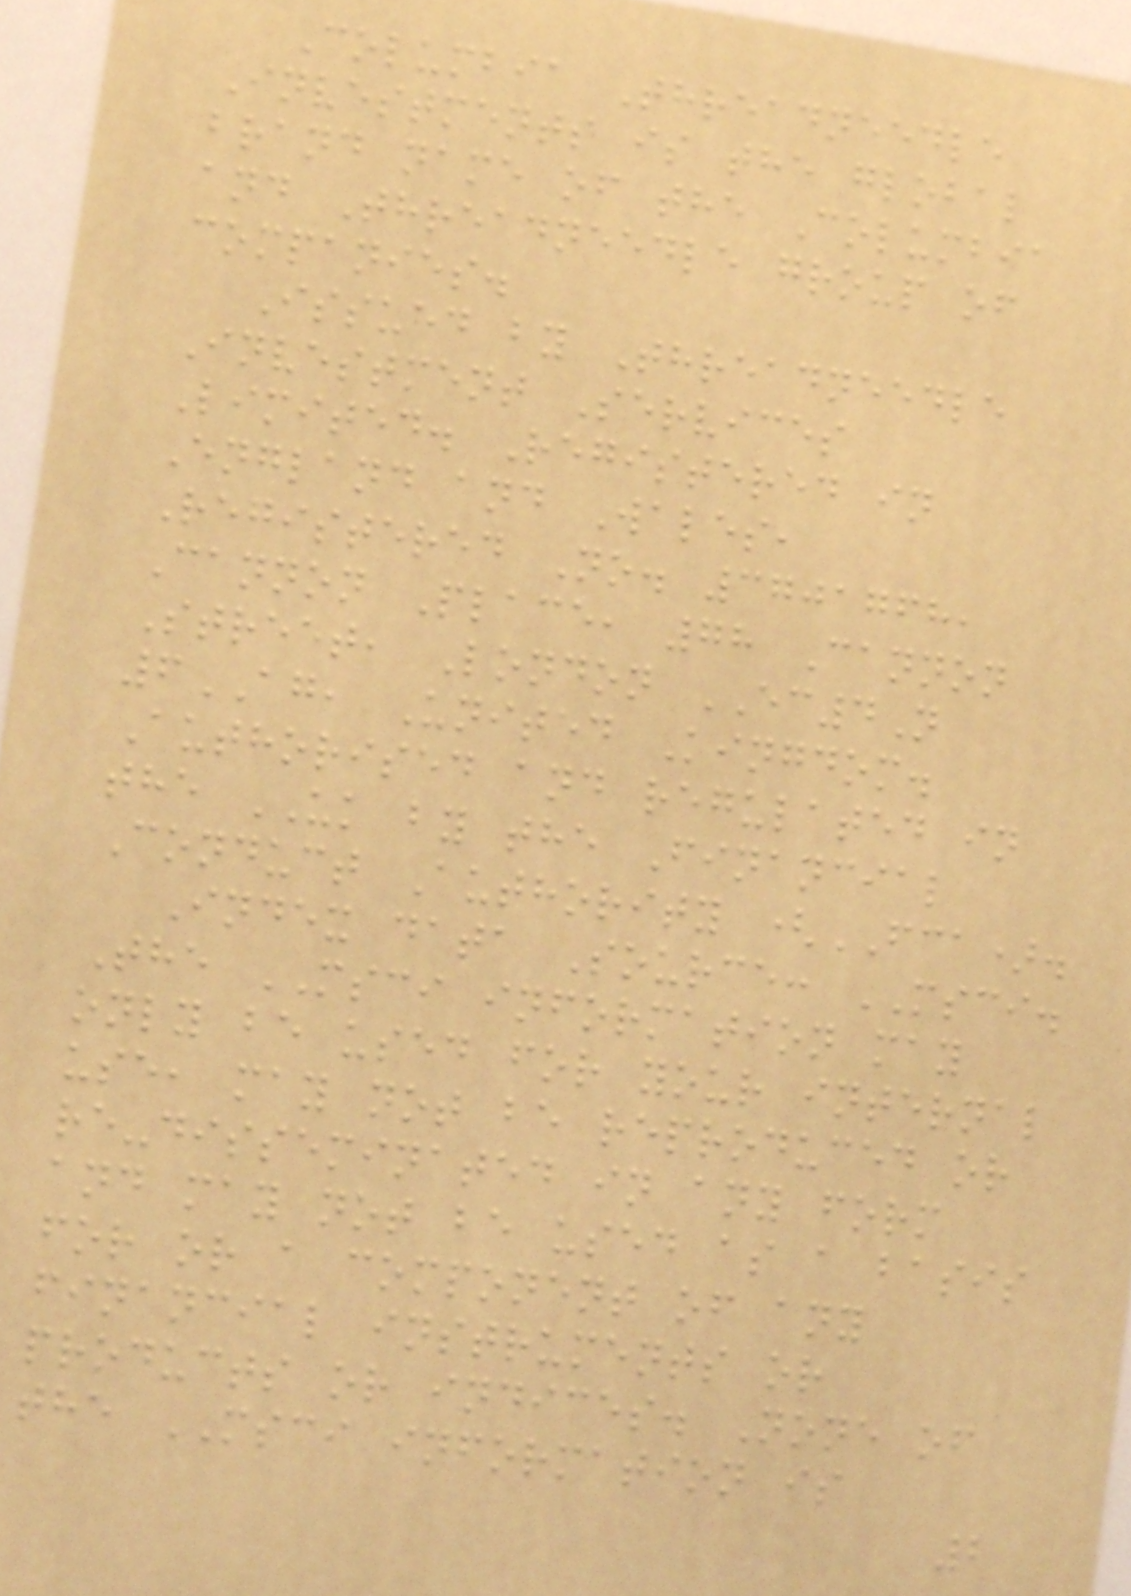Columbia Threadneedle
Investments is the global
brand name of the Columbia
and Threadneedle group of
companies.
Issued by Threadneedle
Investment Services
Limited. Registered in
England and Wales,
Registered No. 3701768,
Cannon Place, 78 Cannon
Street, London EC4N
6AG, United Kingdom.
Authorised and regulated in
the UK by the Financial
Conduct Authority (FCA).
Index data Source: MSCI.
The MSCI information may
only be used for your internal
use, may not be reproduced or
re-disseminated in any form
and may not be used as a basis
for or a component of any
financial instruments or
products or indices. None of
the MSCI information is
2
